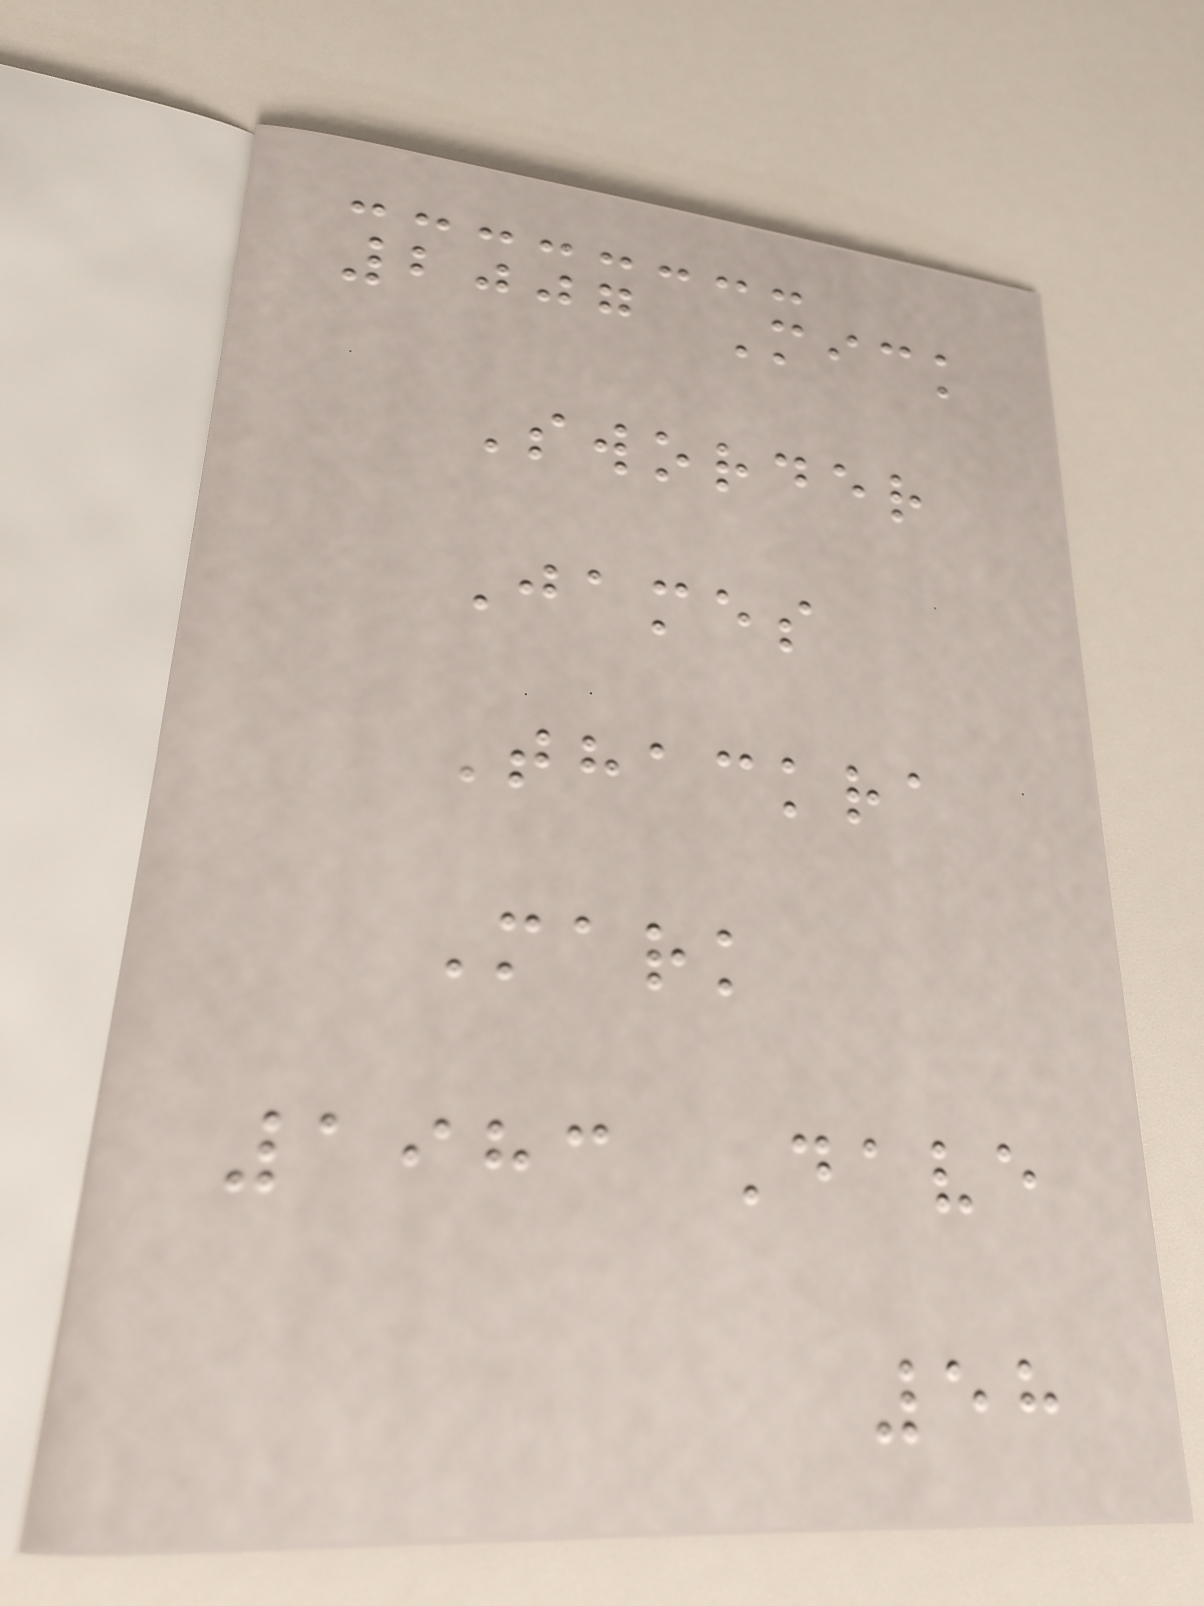2007 Mick
Sworder
James
Thackra
Mark
1983 Dave
58
